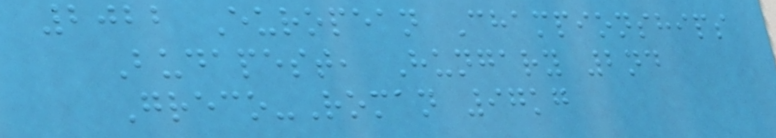2022 European Championships
Budapest, Hungary 2nd
Greco-Roman 97kg
